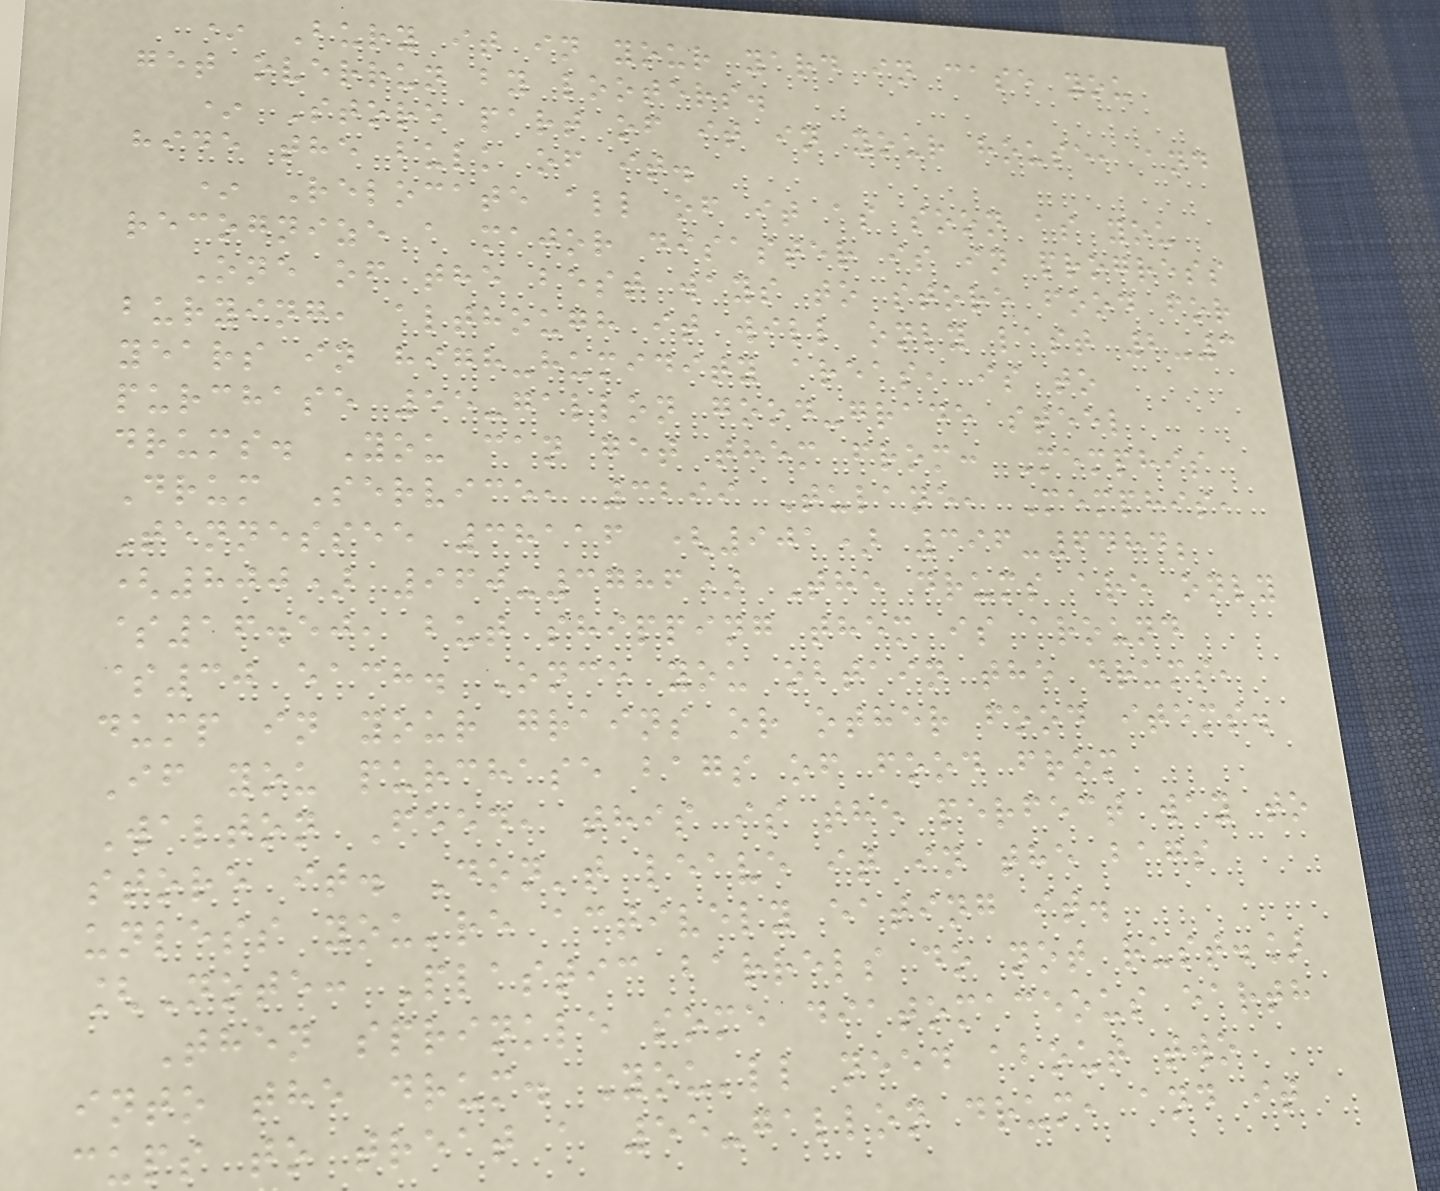* Bury it in your yard in case you
get overrun by looters.
* Store part of it in your house, and
hide the bulk of it.
* Relocate all of it as soon as you
recognize a major disaster is in progress
One of the best ways to store food for
burying, although it will only last 2-3
years in high-humidity areas, is to
purchase 55-gallon good-grade steel
drums. You can get them from: Memphis
Drum Service, 3299 Tulane, Memphis,
Tennessee 38116 (901) 396-6484;
(800) 960-3786) The drums are only
$16.50, but shipping them is around
$30 each. Once you obtain the drums,
dump in your grains or other food items.
If you purchase bags of food from
Walton Feed, this is the perfect way to
store it. Don't leave it in the bags
unless you're actively eating it.
[Note: Plastic barrels do not rust.]
Then sprinkle some diatomaceous earth
into the drum. You'll need about two
cups to treat a 55-gallon drum, and it
